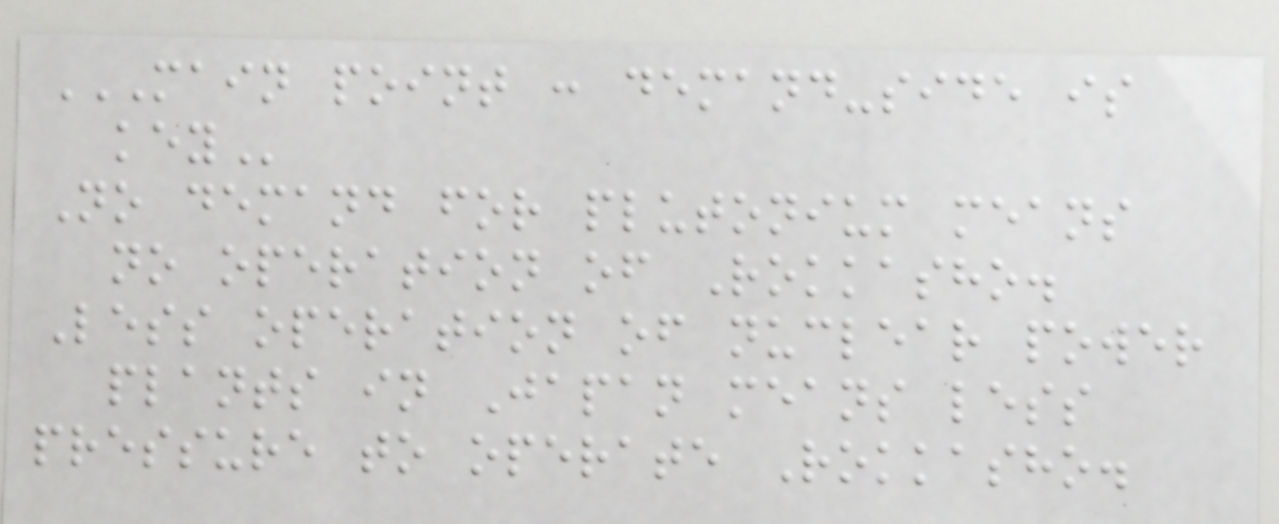MAIN POINT : DEMAND-SIDE IS
KEY
No demand for plutonium means
no operation of Rokkasho.
Less operation of nuclear power
plants in Japan means less
pressure to operate Rokkasho.
